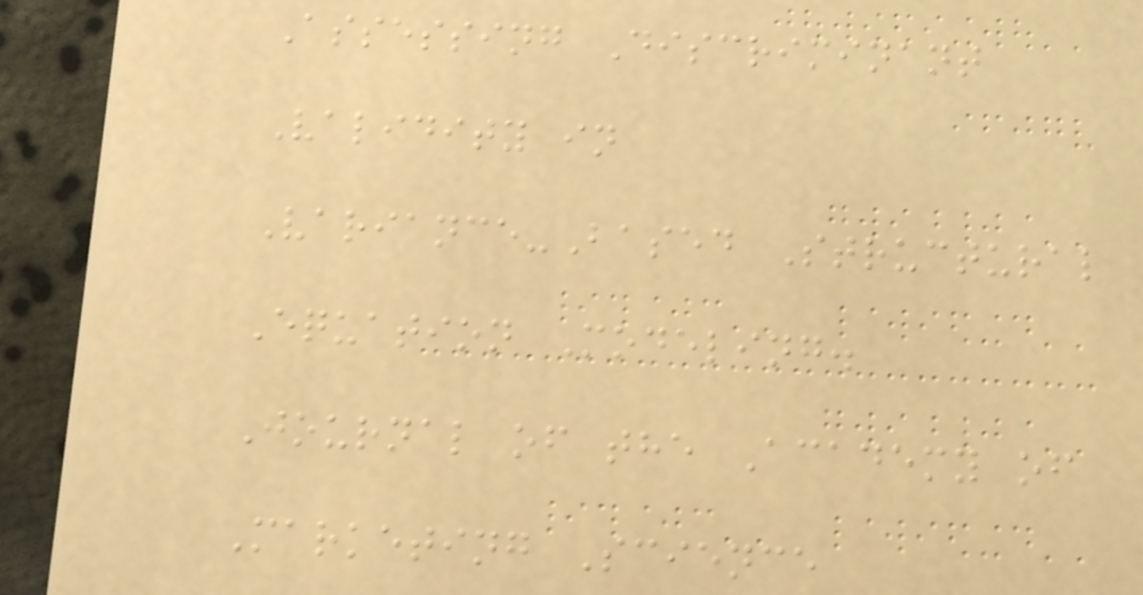Assessing Discriminant
Validity in
Variance-Based Structural
Equation Modeling.
Journal of the Academy of
Marketing Science
